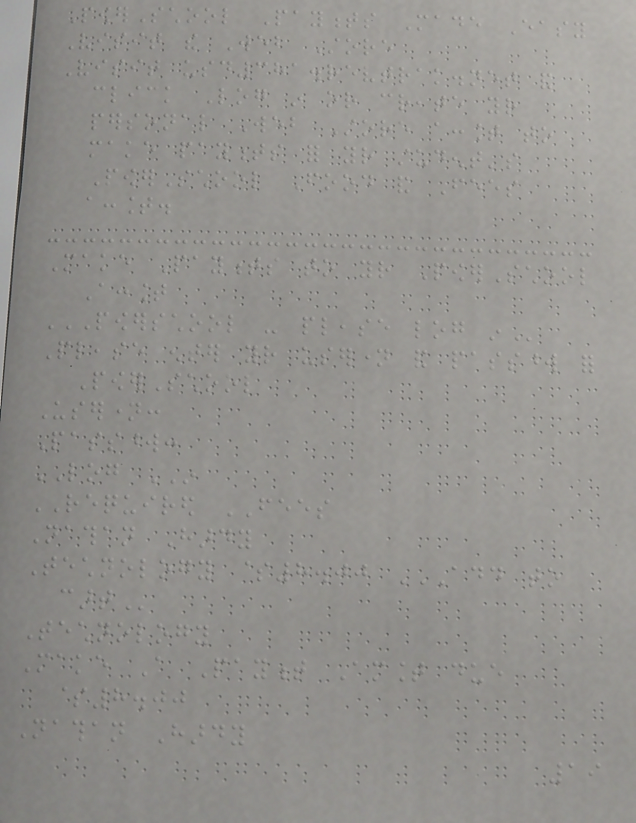PowerSchool Payments Made Easy
Visit the Web Store
Visit usd381.revtrak.net and
click Log in or create your
personal Web Store account to
make payments for your student's
PowerSchool Food and Fees
account.
Make Payments to your PowerSchool
Account
POWERSCHOOL - PLEASE LOG IN
Please enter your username and password for
PowerSchool
Username:
Password:
LOG IN
REQUIRED FEES
Nathan Hardy
Technology $8.00 ADD TO
CART
Technology
Make A Payment Amount due
$8.00
Nathan Hardy
19
